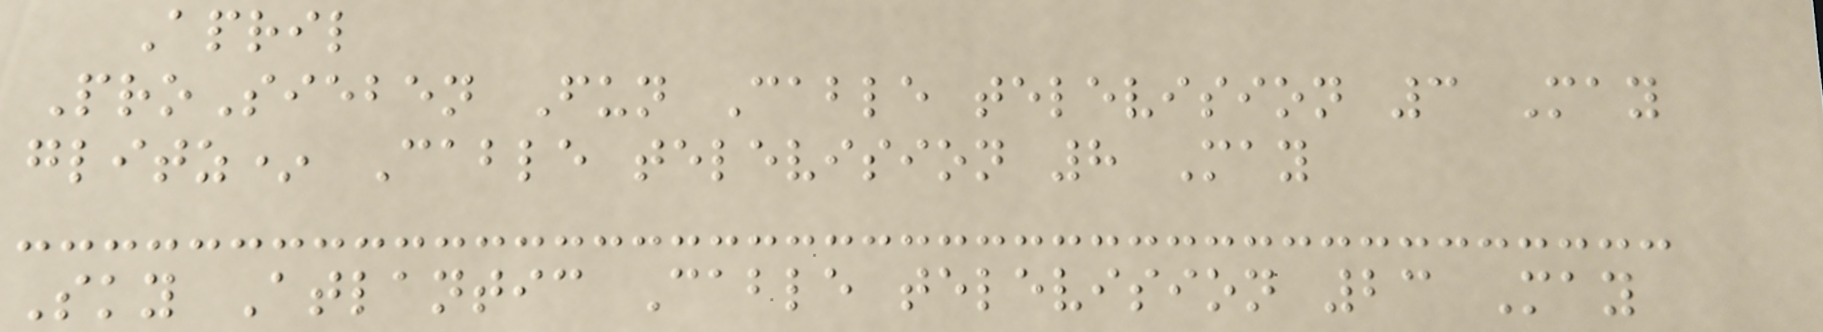April
ProSieben Fun Cable television 3 May
glitz* Cable television 8 May
Sky Atlantic Cable television 23 May
